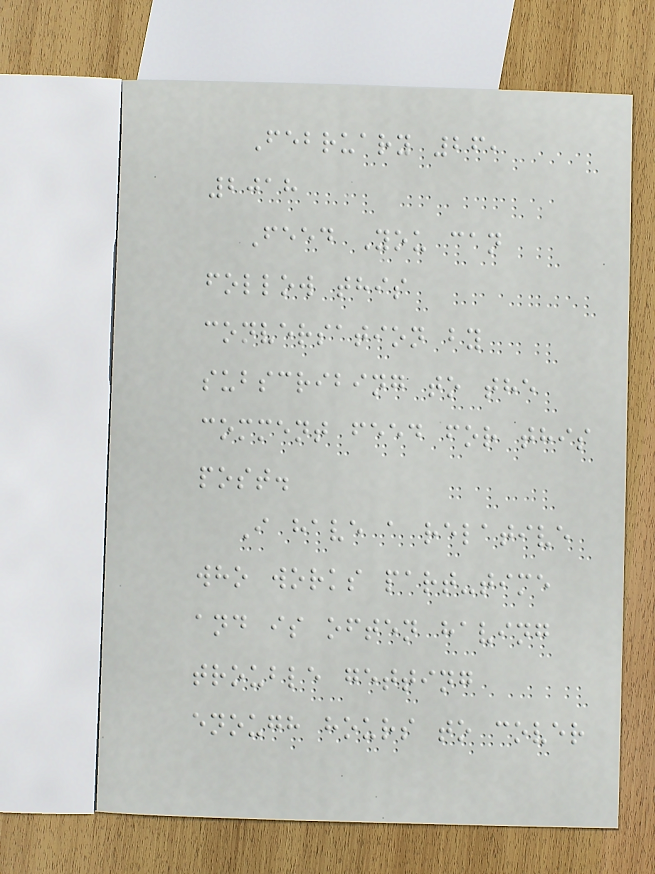February 26,
2018
Feed You can
follow this
conversation by
subscribing to the
comment feed for this
post.
I have a relative
who works part-time
and is often having
trouble getting
enough hours to cover
